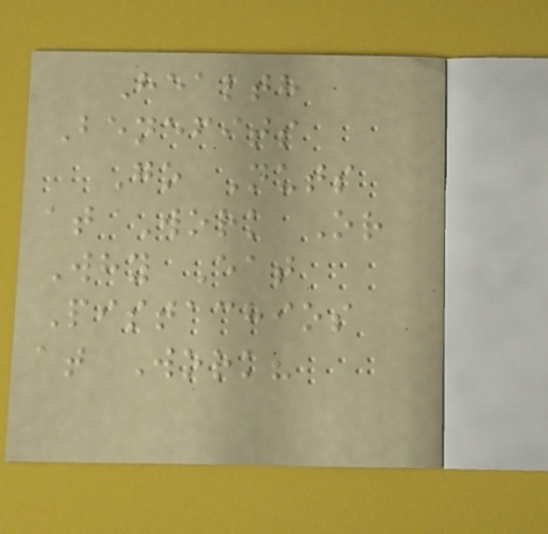Health
Benefits
Go Nuts
at Work Or
Why Eat
Pistachios
at Work?
